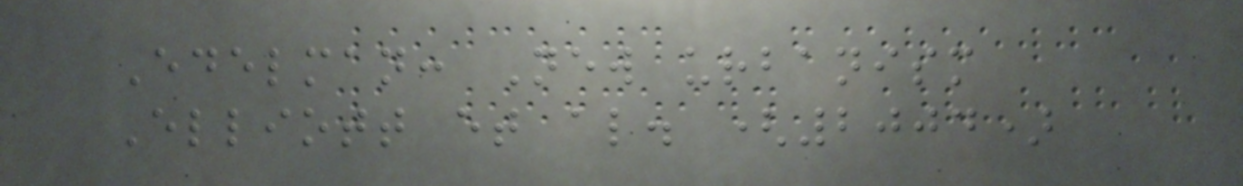Edelman: New urbanism
Elliott et al. (2004)
